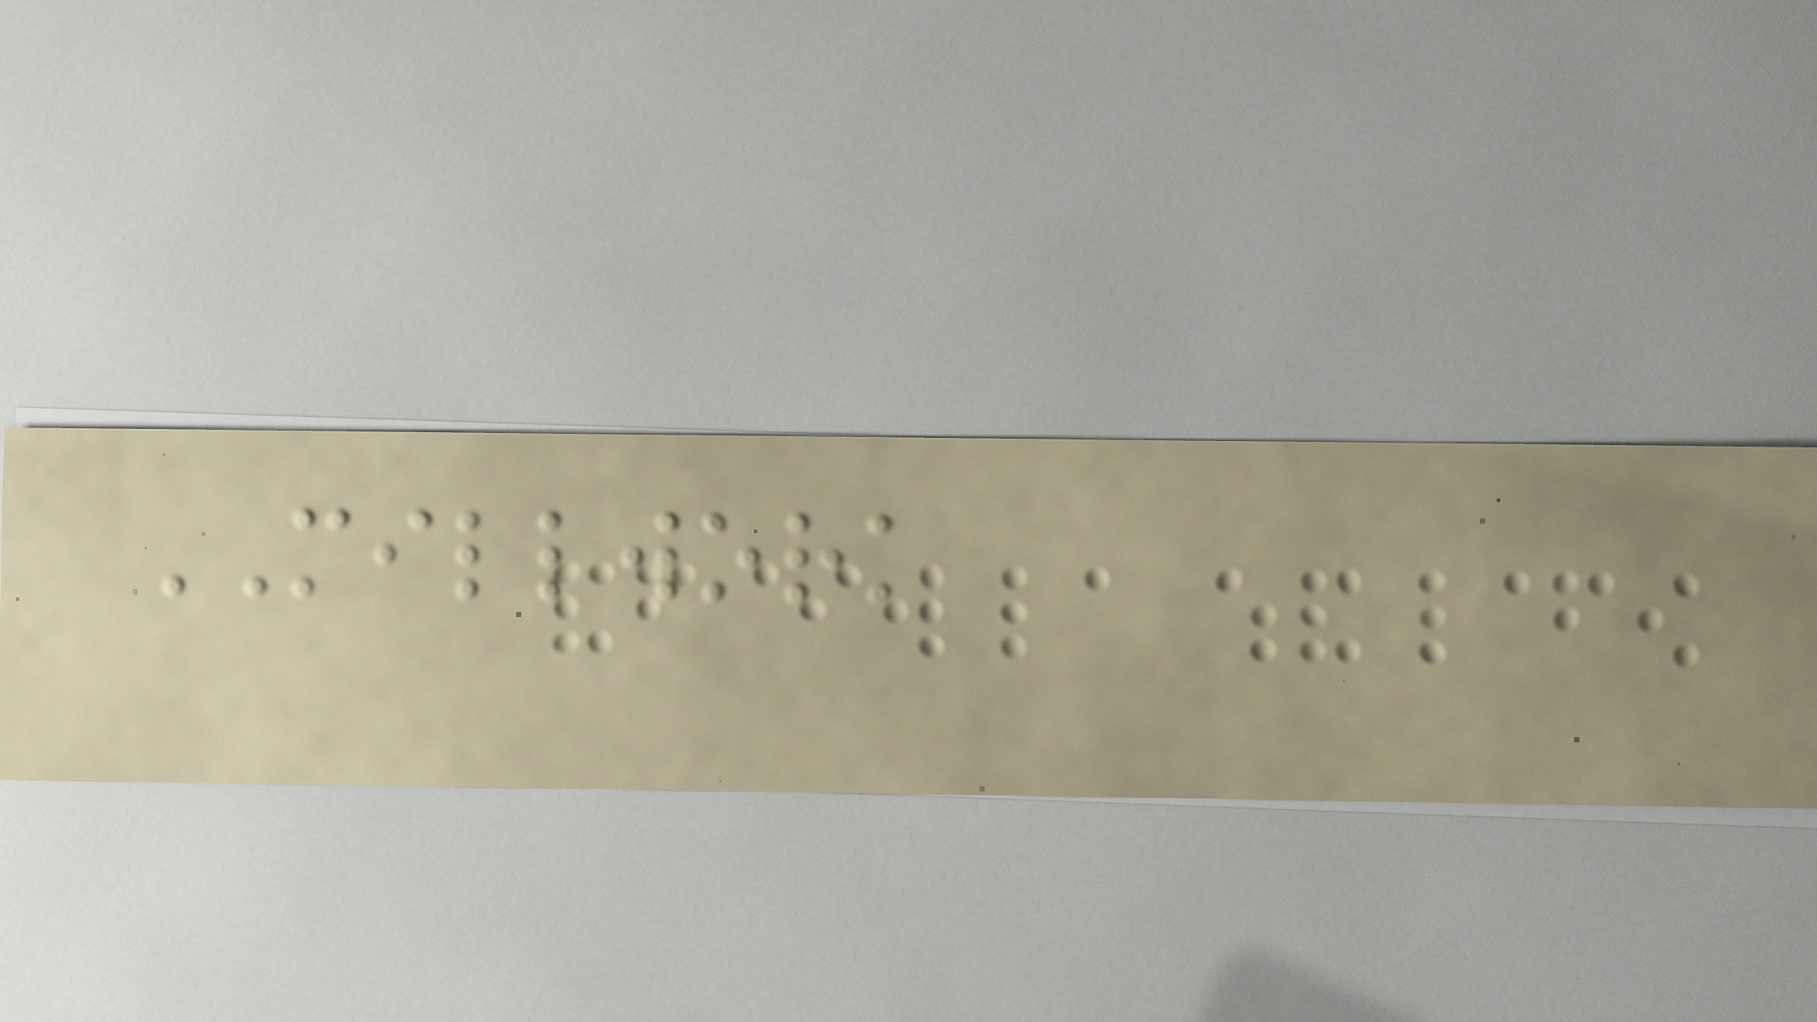MILLWORK
